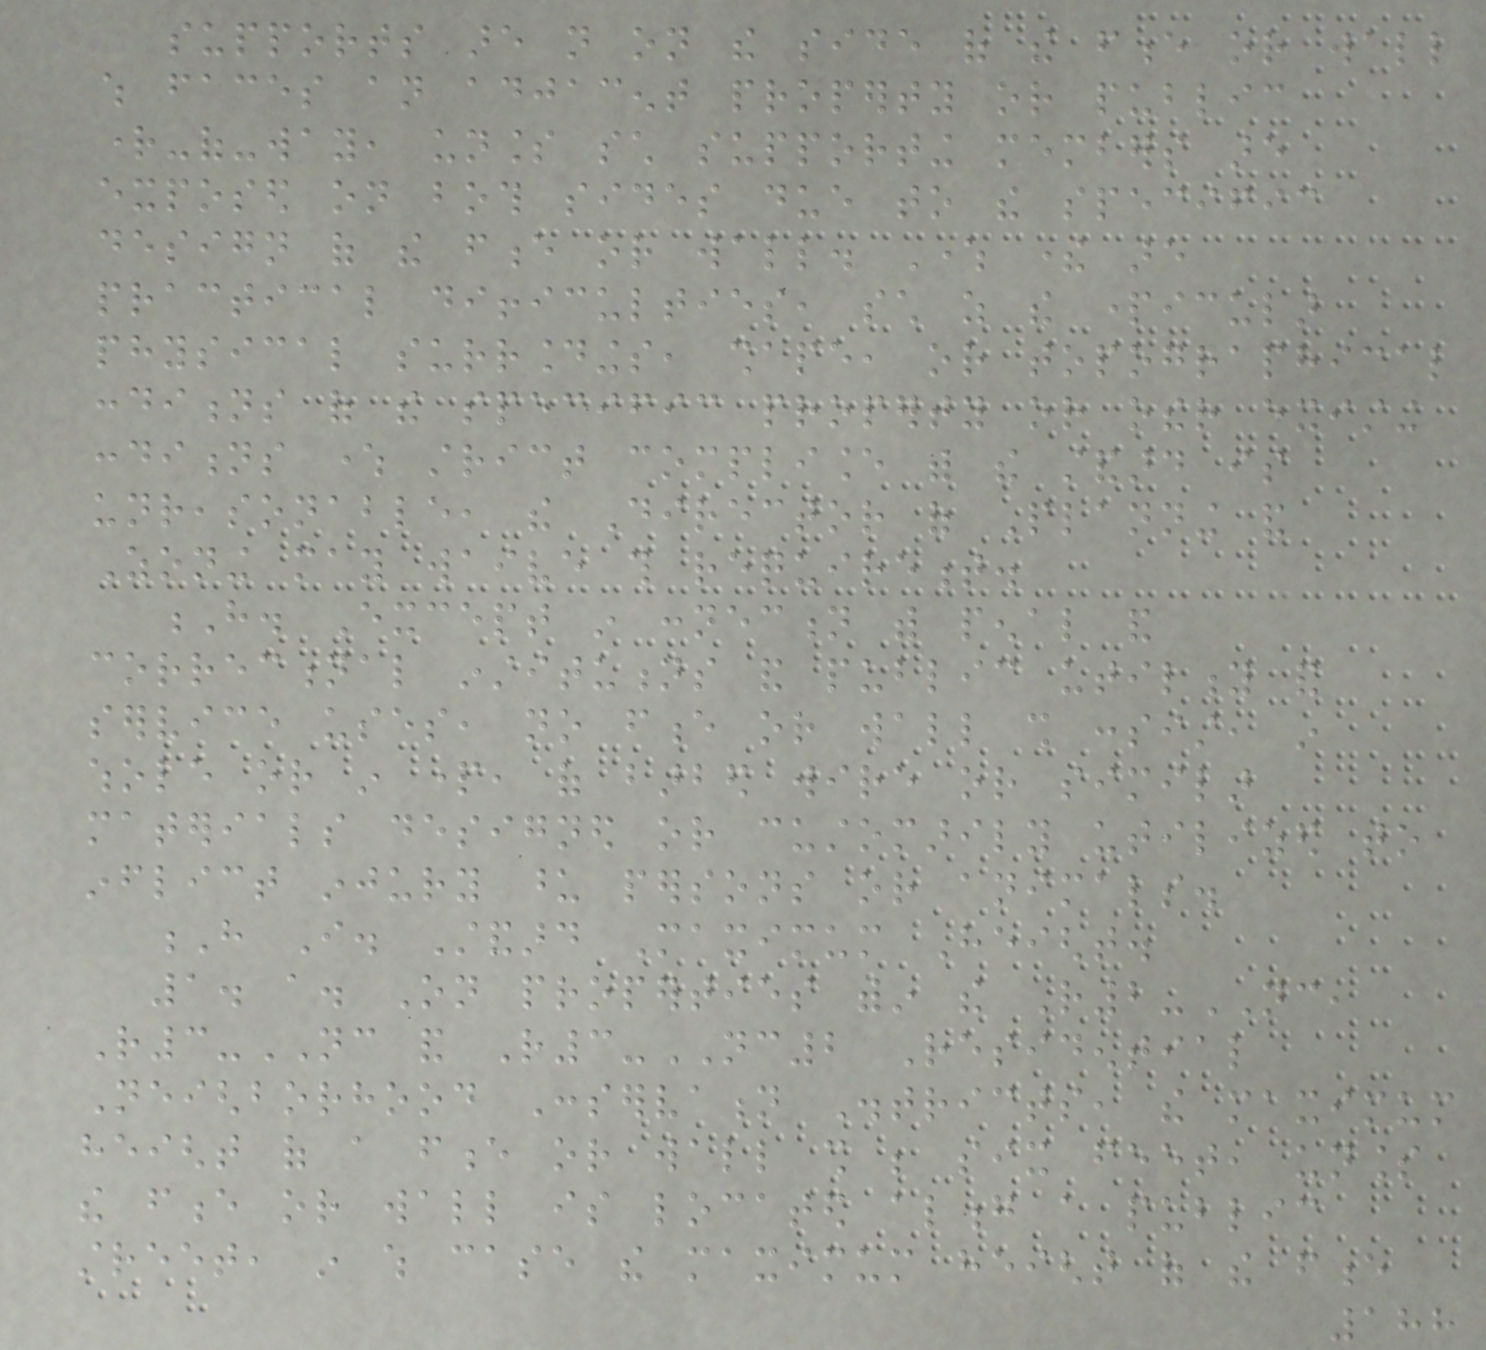supports are not on the side of the fence or wall
which faces an adjacent property or public
right-of-way, unless such supporting members are
exposed on both sides due to the specific
design of the fence or wall. Where there are
practical difficulties, such as the particular
physical surroundings, shape, or topographical
conditions of the specific property or other existing
conditions where strict compliance with the standard is
unreasonable, the Director of Planning and
Zoning may waive this requirement.
H. Except in connection with penal and
correctional institutions and public utility and
service uses, no fence or wall shall consist, in
whole or in part, of barbed wire or similar
materials designed or customarily utilized to
inflict injury upon persons or animals.
H I. Standard Maximum Height.
1. a. On properties within the R2-NC,
R3-NC and R3-NC2 Residential
Neighborhood Conservation Districts, the maximum
height of a fence or wall shall be six feet, unless
the fence or wall is located along a public
street, in which case the maximum height of the fence
188
